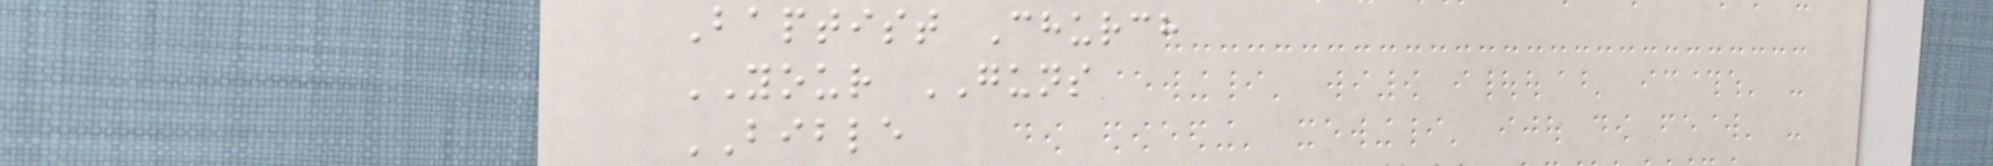Baptist Church
YOUR GUNS
BIBLE
